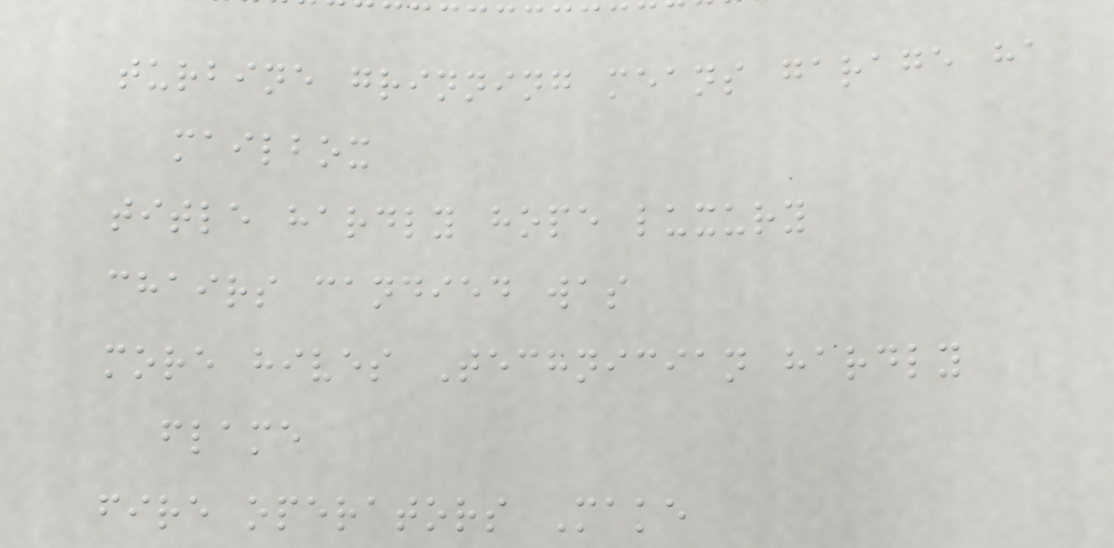turbine grinning means garage ha
mailbox
title hardly hope luxury
chairs candied was
more hives Technician hardly
flame
fire operators Make
